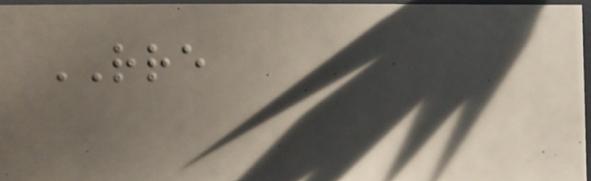RRE
